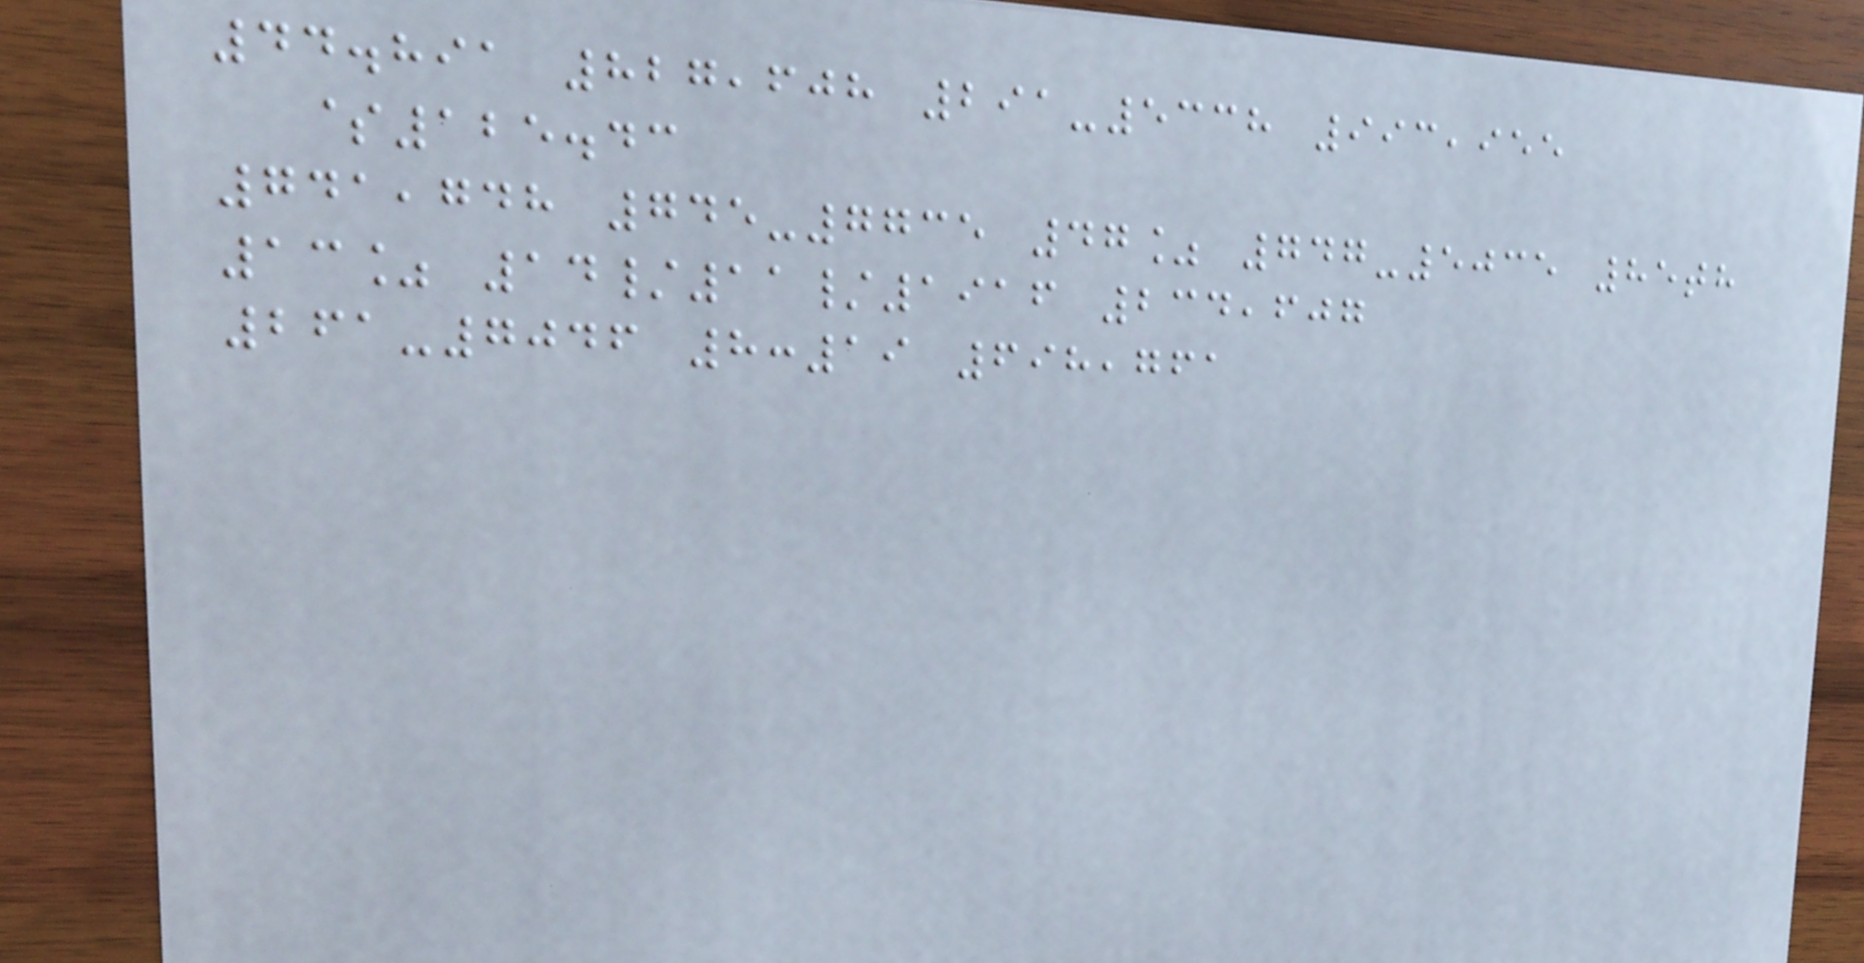44.891 827,608 291-5338 993,955
$125.43
741,748 745-7735 47% 747-5035 85th
13% 14/11/1916 234,607
261-7046 8:19 698,761
